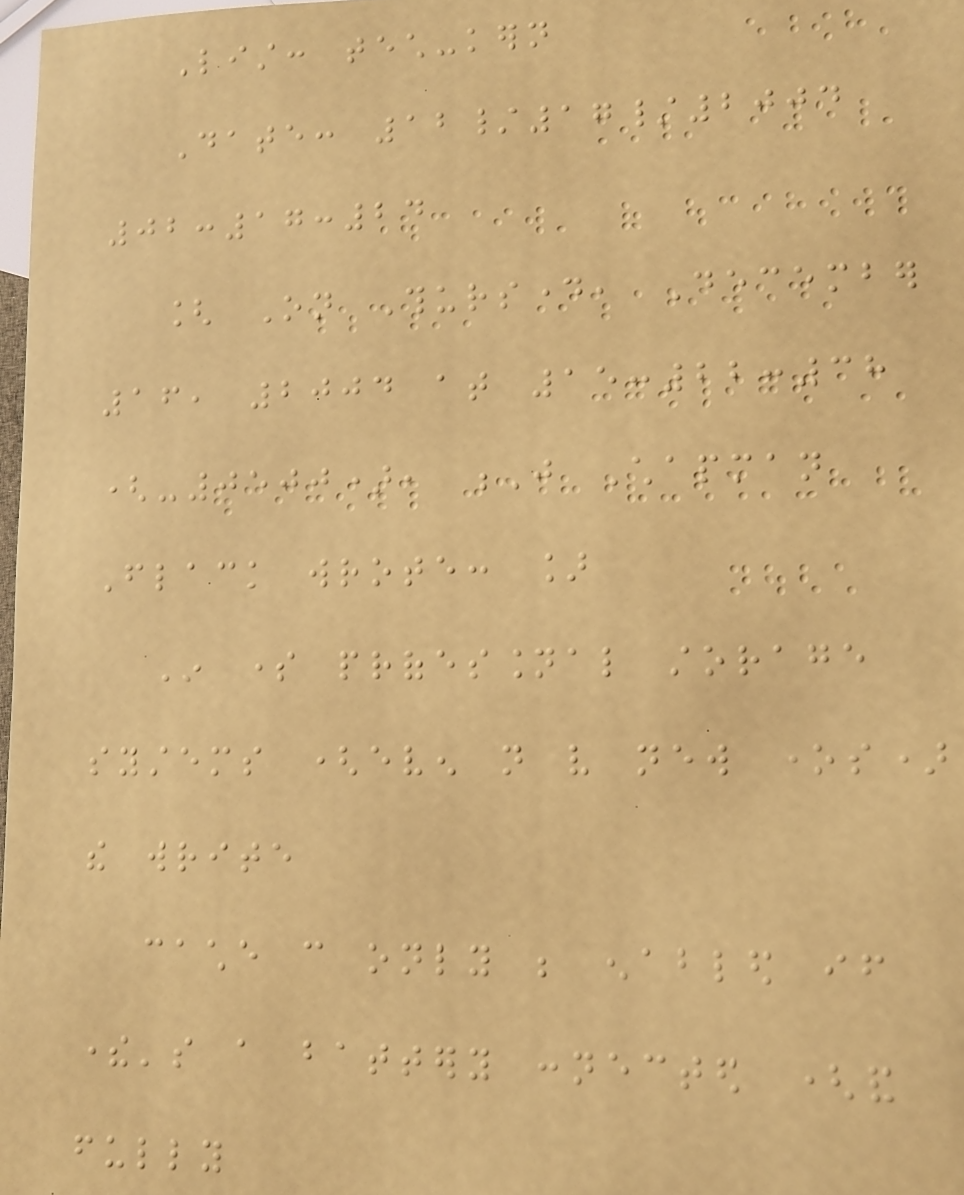List: tech-kern
Date: 12/17/2004
02:17:24
[ On Thursday, December
16, 2004 at 15:22:38
(-0500), J Chapman
Flack wrote: ]
In some professional storage
systems (even not very new ones)
the write
cache can only be enabled if
there's a battery connected (and
fully
